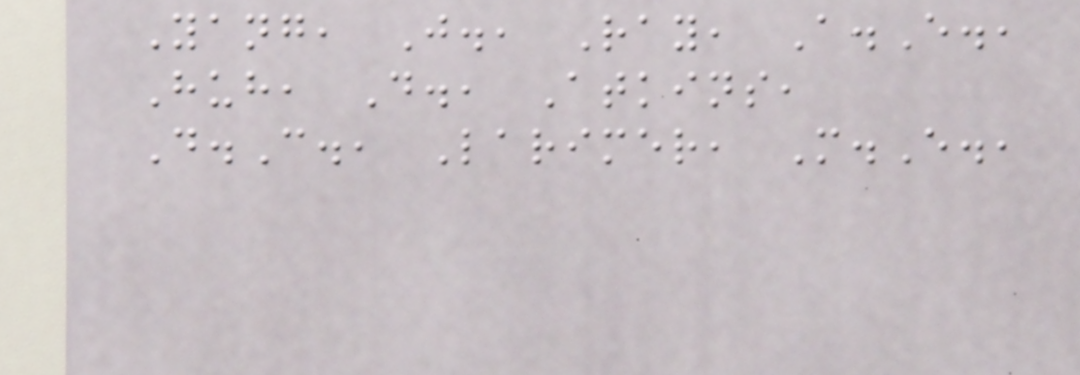Yang, J., Ray, A.E.,
Huh, D., Atkins,
D.C., Larimer, M.E.,
